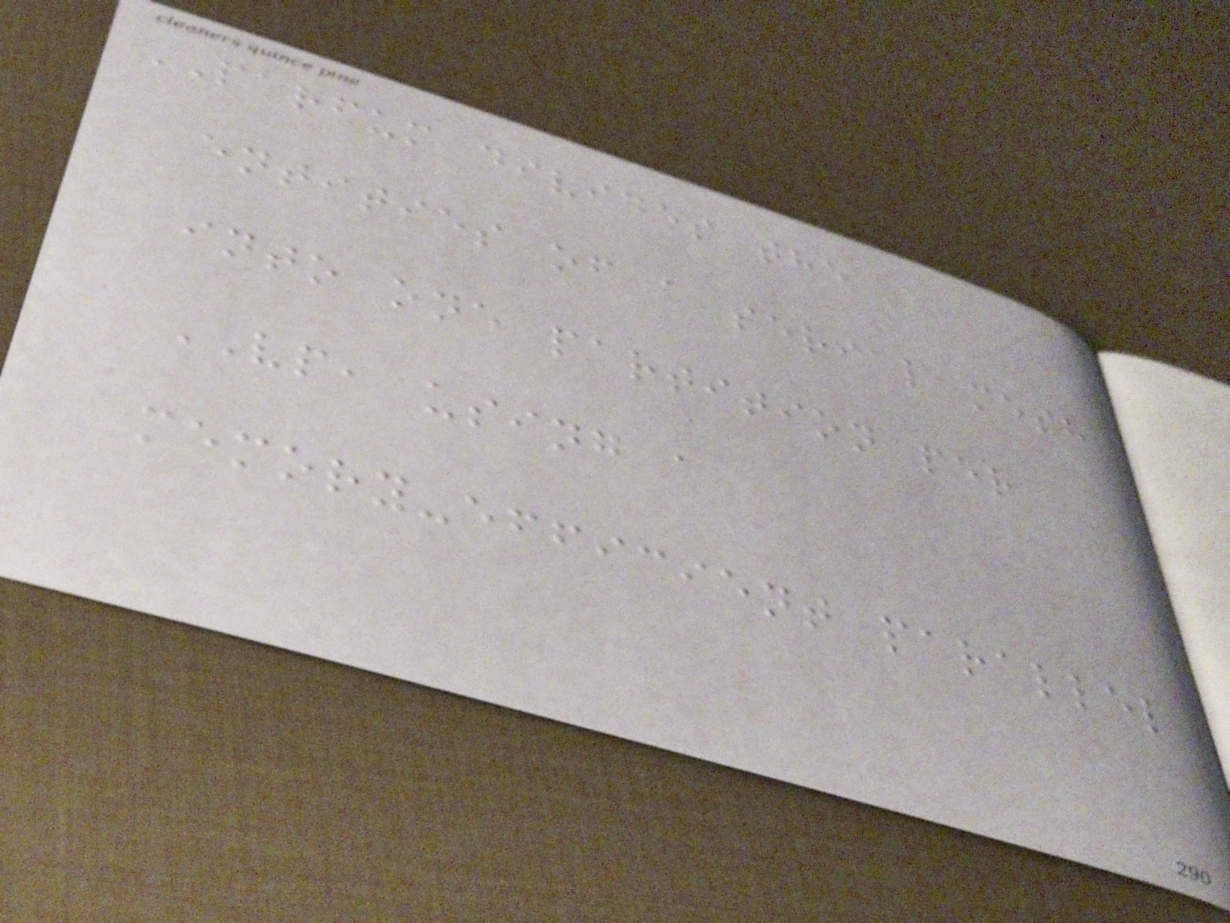PARFUM divides the
entities of a serial mesh
into one partition per
VP, using a
memory-efficient parallel
